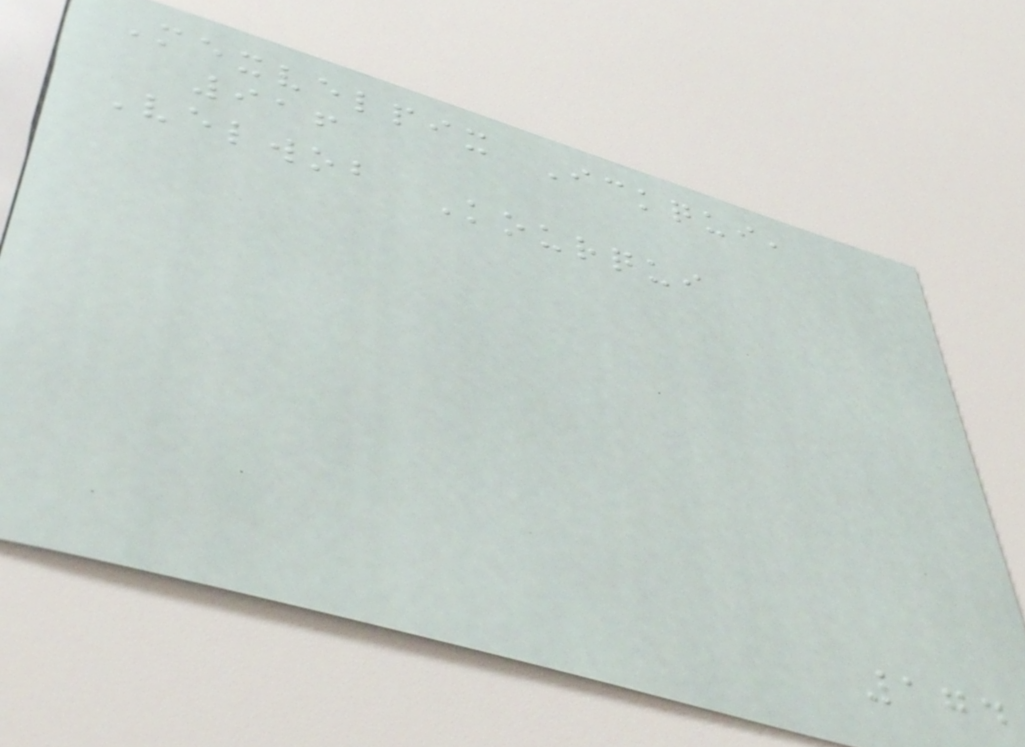Mexvelpix Ickqui,
916
Velwob Kourqui
174
